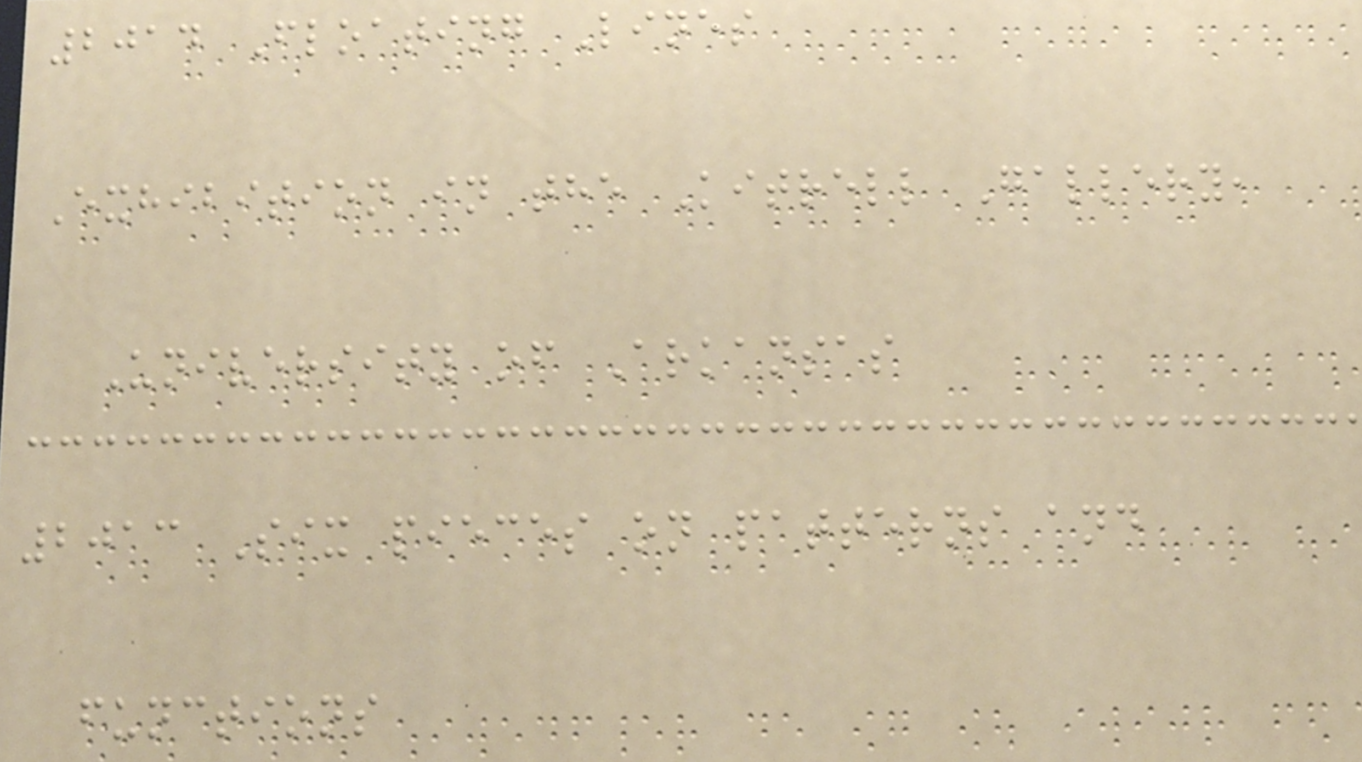2014 Floating Lines
Exhibition in the Kitrell Gallery,
University of Arkansas
2013 Six pieces on patterns and
functions
